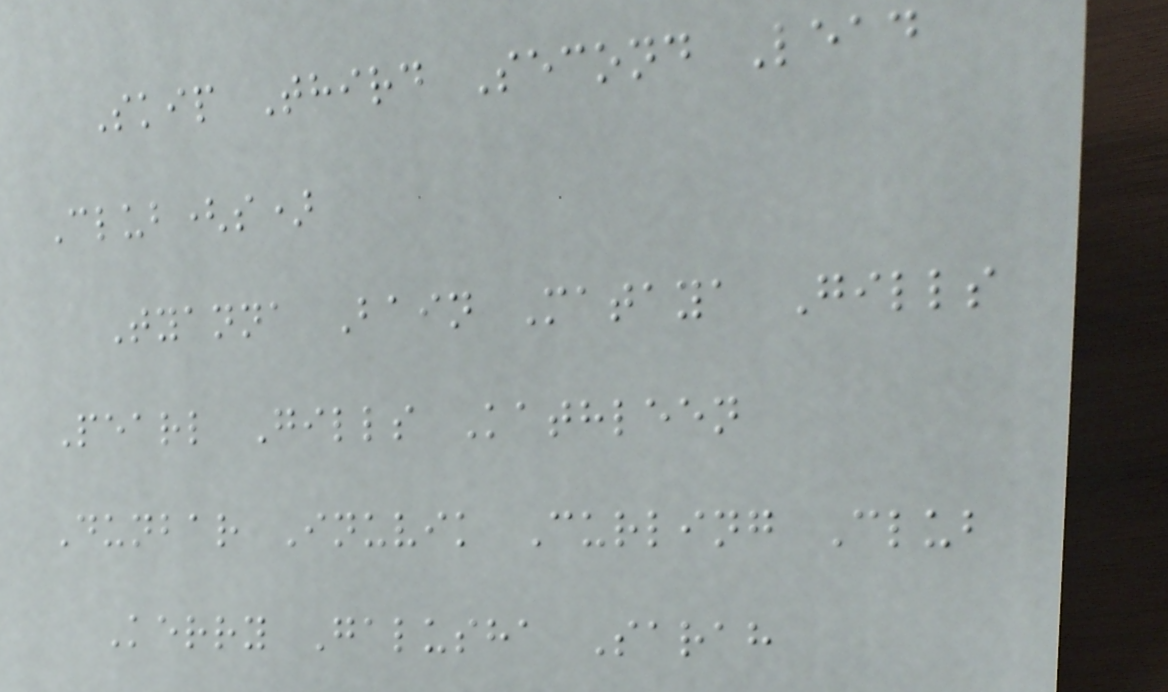Skip Third Second Lead
Club(s)
Tyanna Bain Mataya Gills
Pearl Gills Kathleen
Dunbar Inuvik Curling Club
Kerry Galusha Sarah
